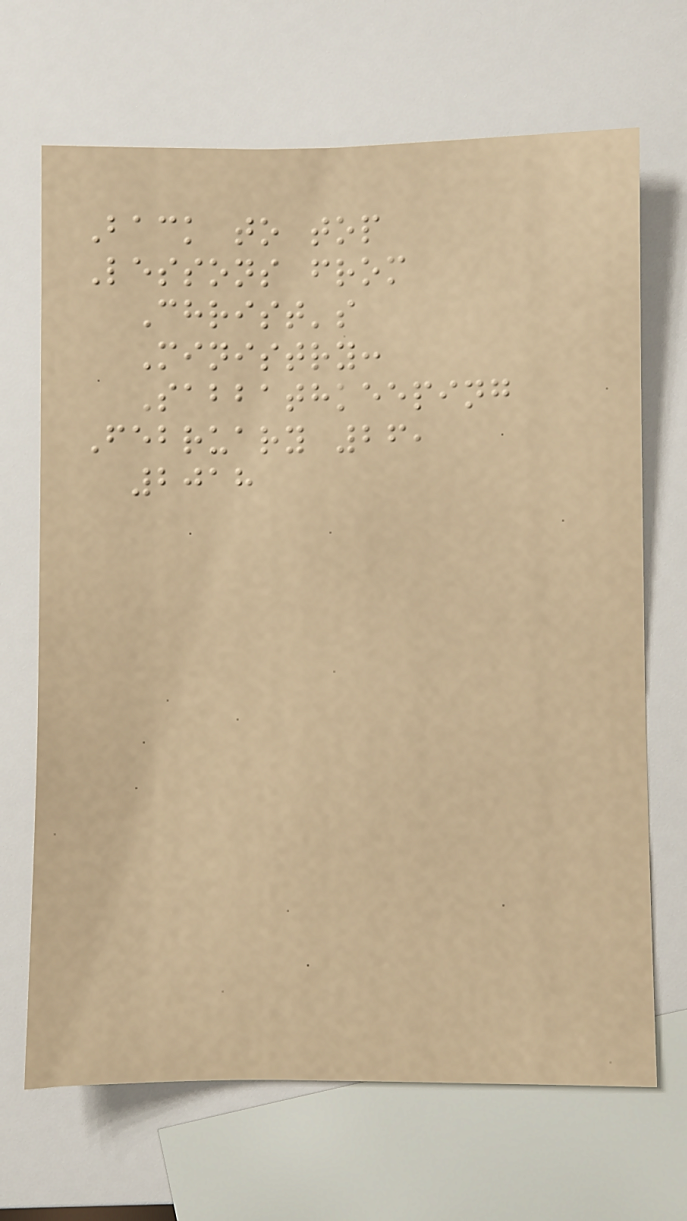Back to top
Lessons from
Christ's
Ministry:
Sabbathkeeping
February 26,
2018
